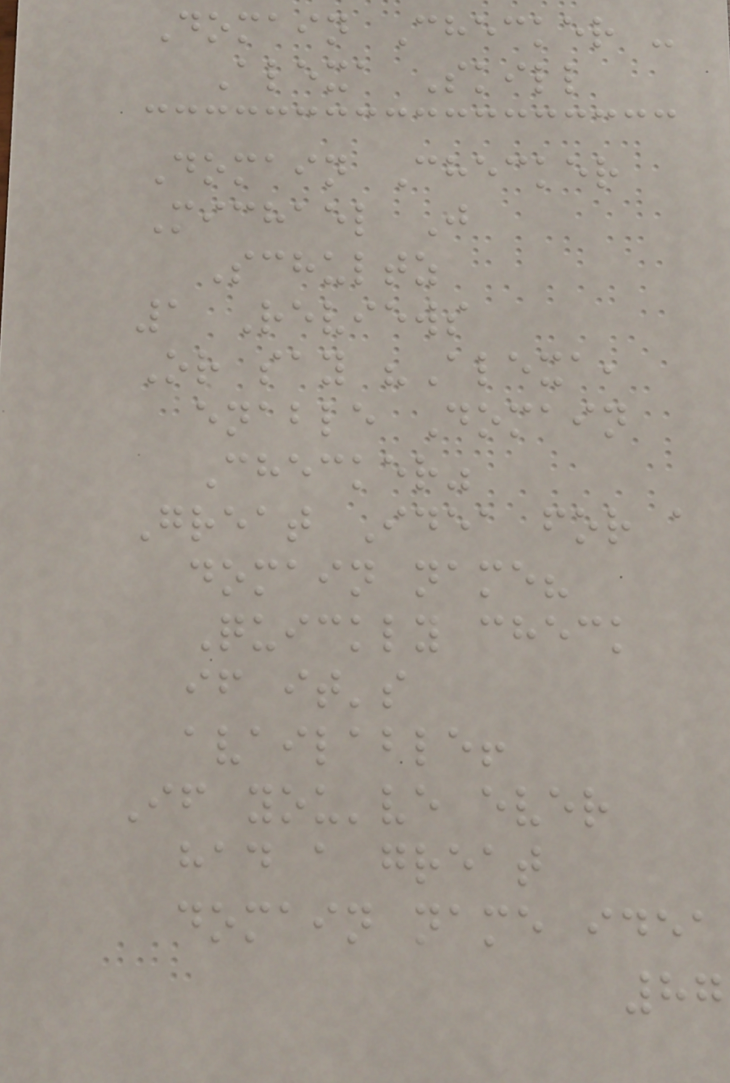Domain Checker -
Alexa Skill
Domain Checker
Michael J
Schultz
1 Reviews
Or say "Alexa,
enable Domain
Checker"
Great Idea for a
domain name?
Quickly check
if it's
available!
If you've ever
had a great
domain name idea
87
